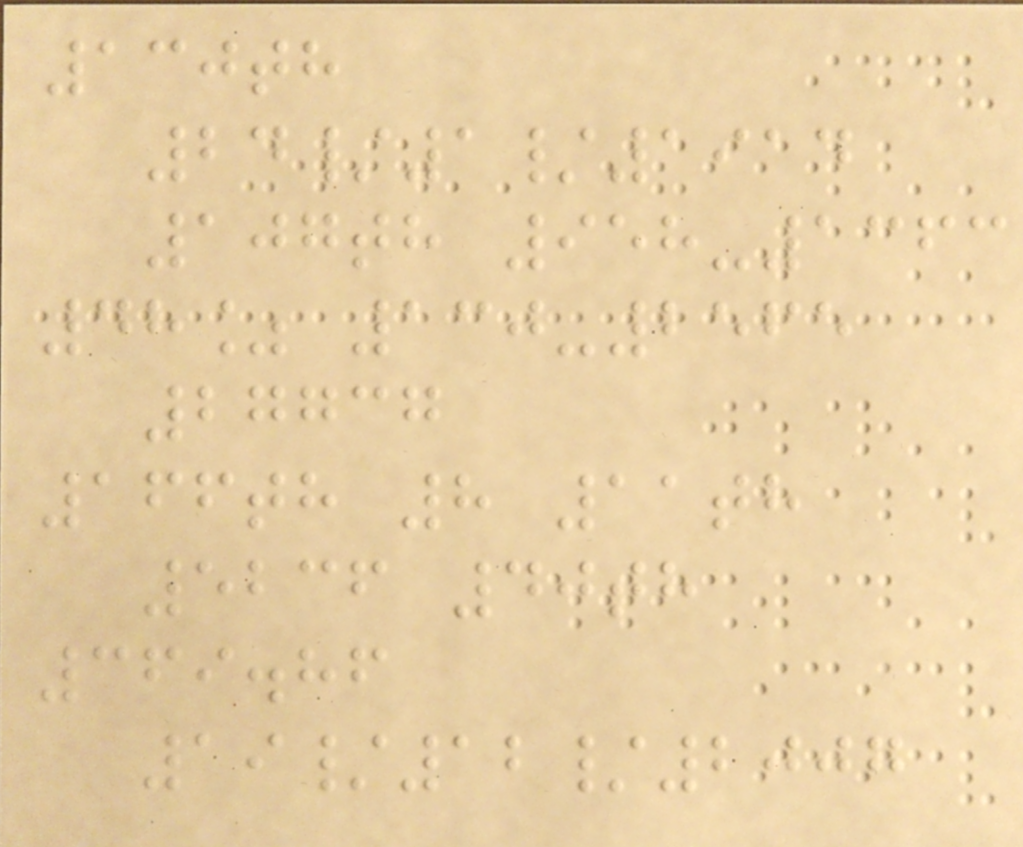130th
24/1/1914
107th 958-1363
48% 130-2565
27737
166th 8 11th
5236 40th
369.86
19/12/2007
